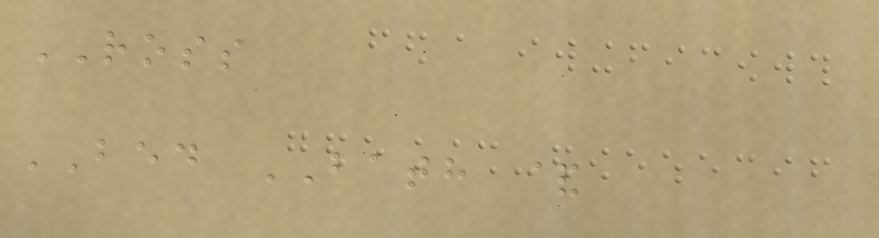ROSS
BED BATH &
